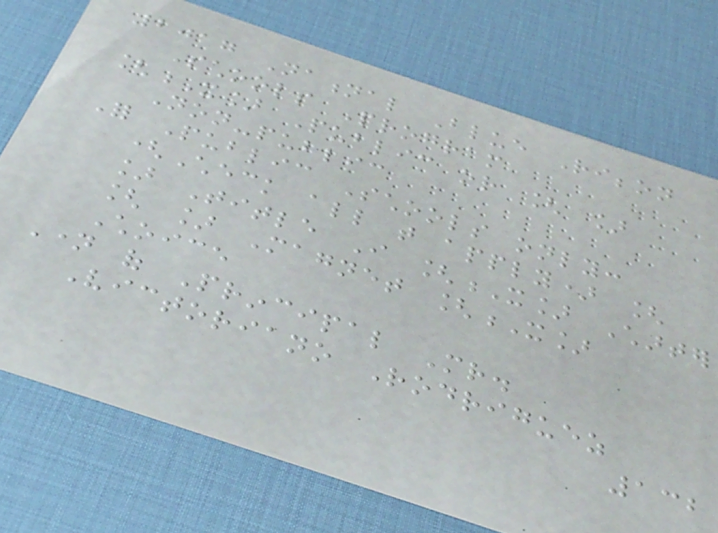2017 National Blue Ribbon
Schools Program
[X] Public or [ ]
Non-public
For Public Schools only:
(Check all that apply) [
] Title I [X] Charter
[ ] Magnet [X]
Choice
Name of Principal Mr.
Victoriano Rodriguez
132
